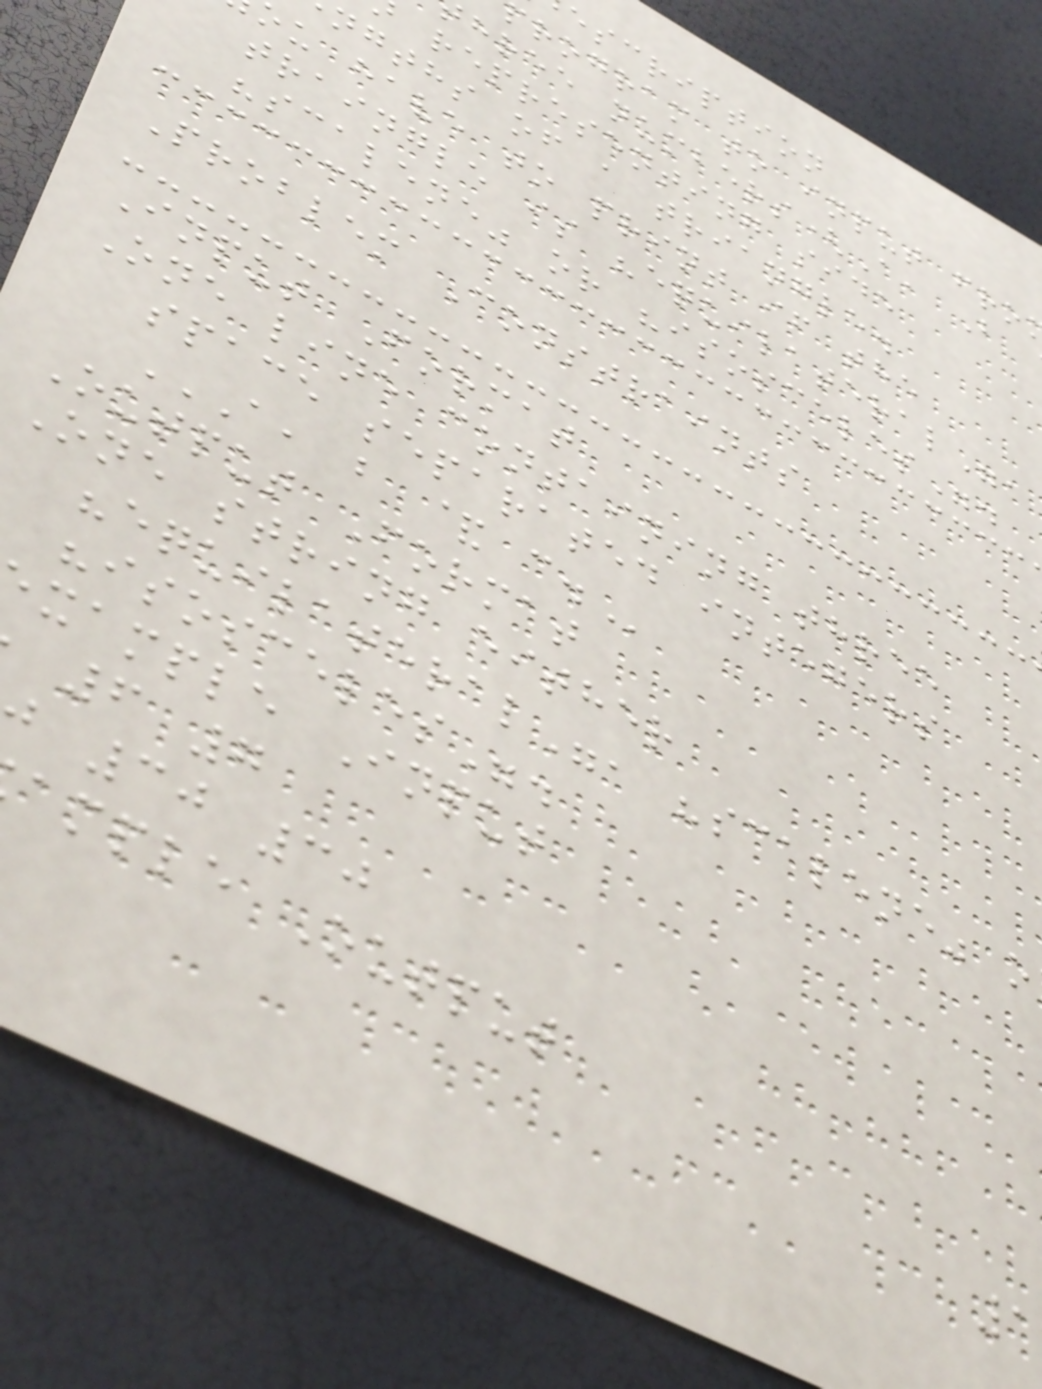escription
program to input fro
hree numbers(A, B
representing side
ngths of a triangle.
u have to print if the
traingle is "equilateral",
"scalene" or "isosceles".
Problem Constraints
Input Format
One line containing three
space separated integers
A, B & C.
Output Format
One string either
"equilateral", "scalene" o
"isosceles".
xample Input
6 7
30 30
ample Output
